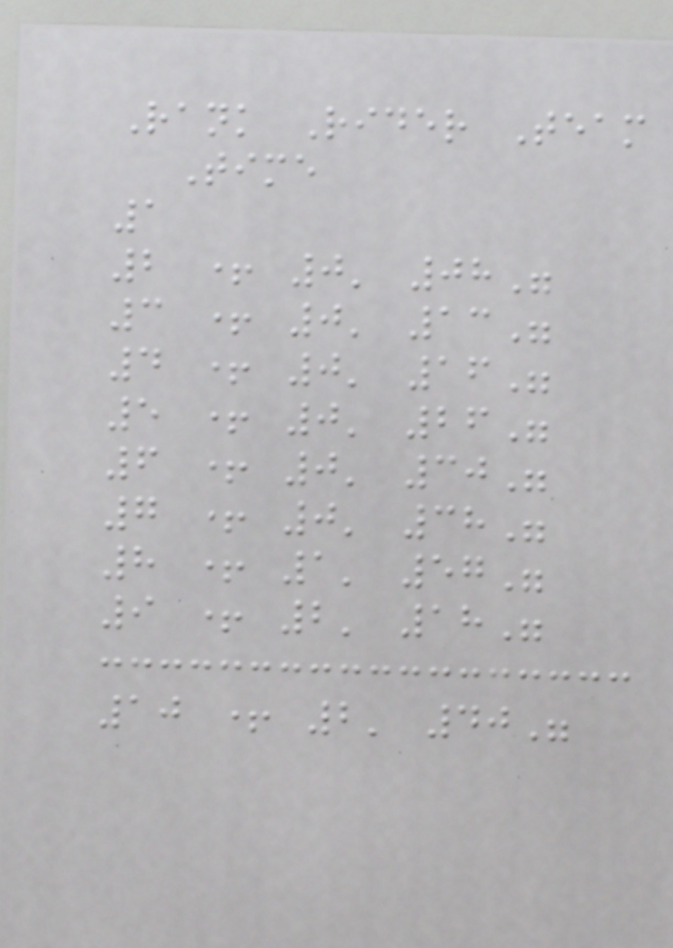Rank Rider Team
Time
1
2 + 0' 08"
3 + 0' 13"
4 + 0' 16"
5 + 0' 26"
6 + 0' 30"
7 + 0' 38"
8 + 1' 57"
9 + 2' 18"
10 + 2' 40"
